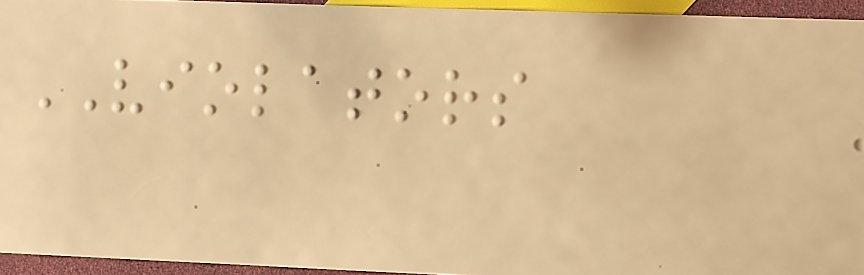VIOLATORS
